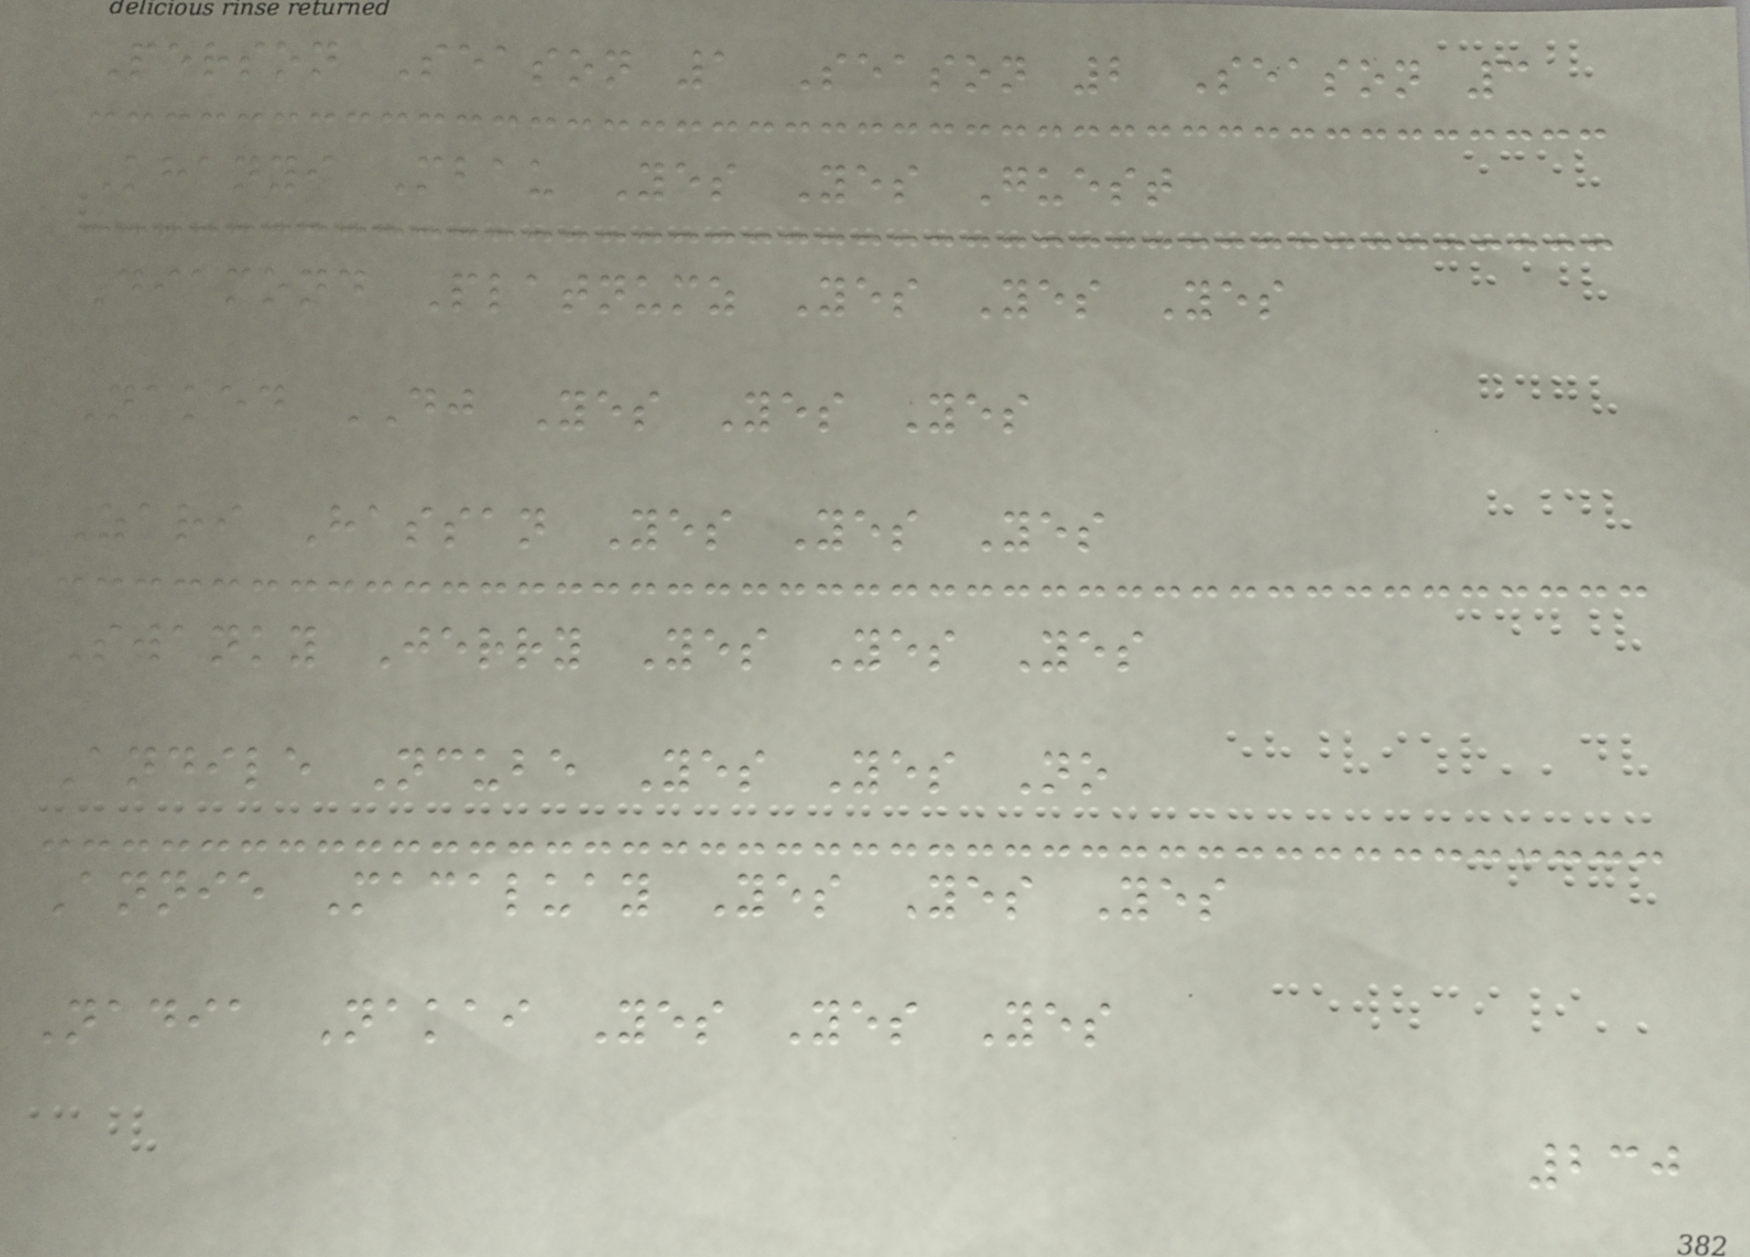Person Season 1 Season 2 Season 3
Khanyi Mbau Yes Yes Guest
Diamond Platnumz Yes Yes Yes
Naked DJ Yes Yes Yes
Zari Hassan Yes Yes Yes
Swanky Jerry Yes Yes Yes
Andile Ncube Yes Yes No
Annie Macaluay Yes Yes Yes
Nadia Nakai Yes Yes Yes
230
